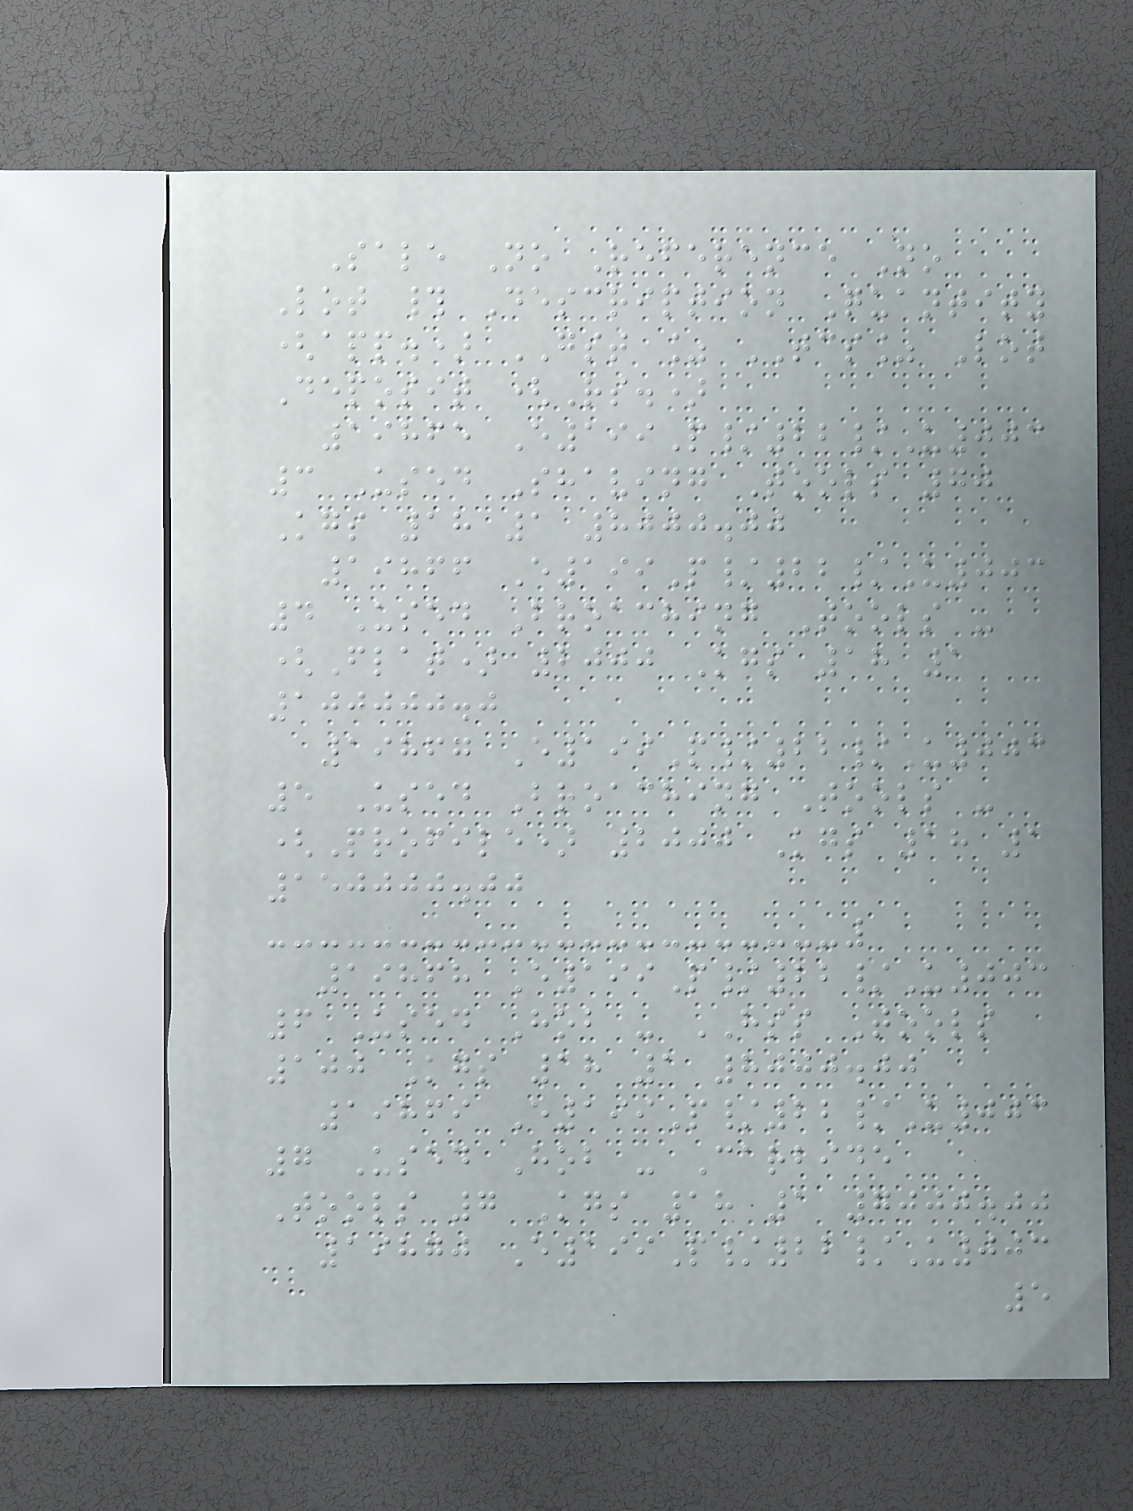Sale No Reference No
Lot # Description Quantity
(app.) GST % TCS% Lot
Deposit (Rs.)
19865 E199P/22/U003
3 Used Shaving Tools 70
Kgs 18 1 8000.00
19866 E199P/22/U003
4 Used Broaching Tools -
(Flat) 2000 Kgs 18 1
100000.0
19867 E199P/22/U003
5 Used Broaching Tools -
(Profile) 2000 Kgs 18 1
150000.00
19868 E199P/22/U003
6 Used Hob - HSS Tools
100 Kgs 18 1 8000.00
19869 E199P/22/U003
7 Used Hob - Carbide
Tools 7 Kgs 18 1 7000.00
19870 E199P/22/U003
5
